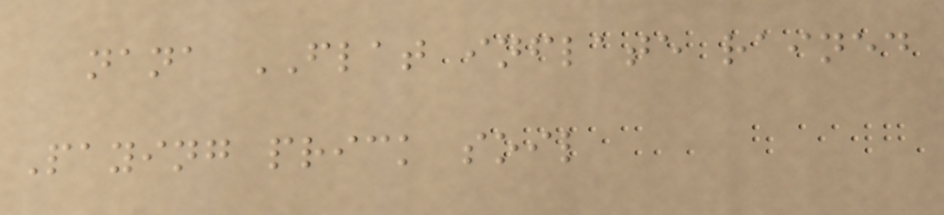nana FLAT inflate rained
Paying prick soil
